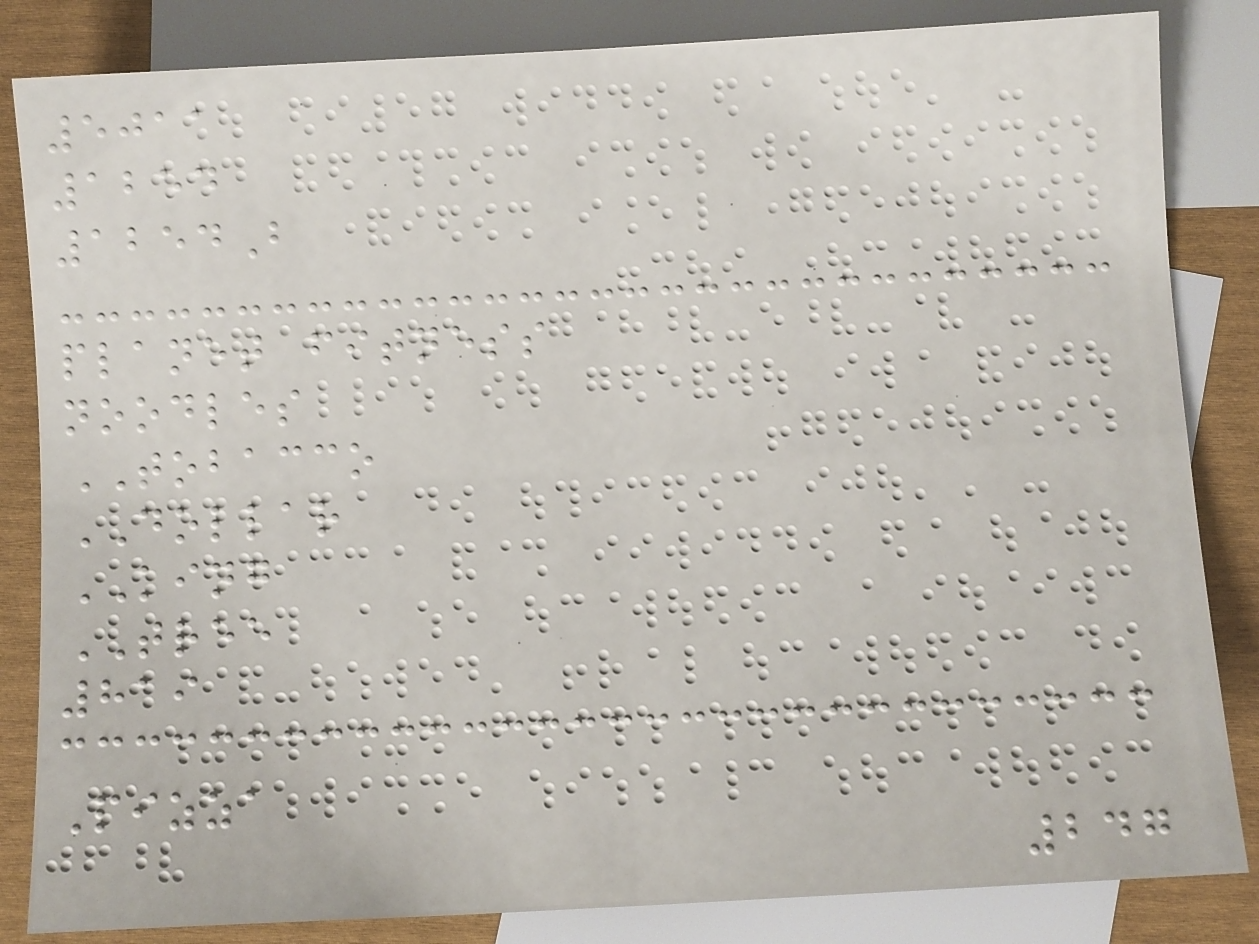5011
1254
1254B
planet fitness
noodles
TOBACCO
DOLLAR
KING
TREE
819
Pizza
247
